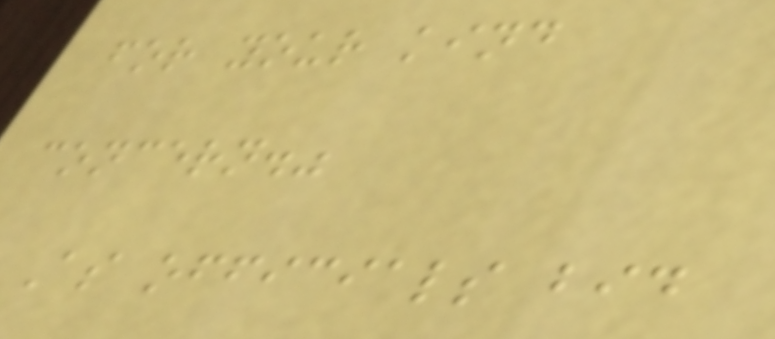for your kind
concern."
As officials bid
